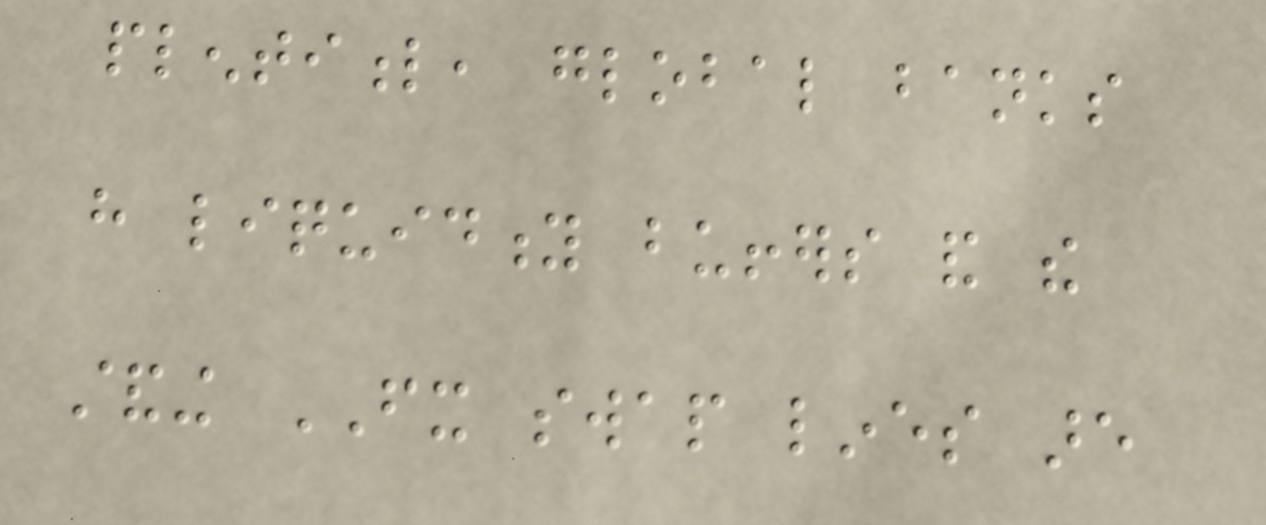plentiful, global banks
have liquidity buffers and the
standing FX swap lines are
